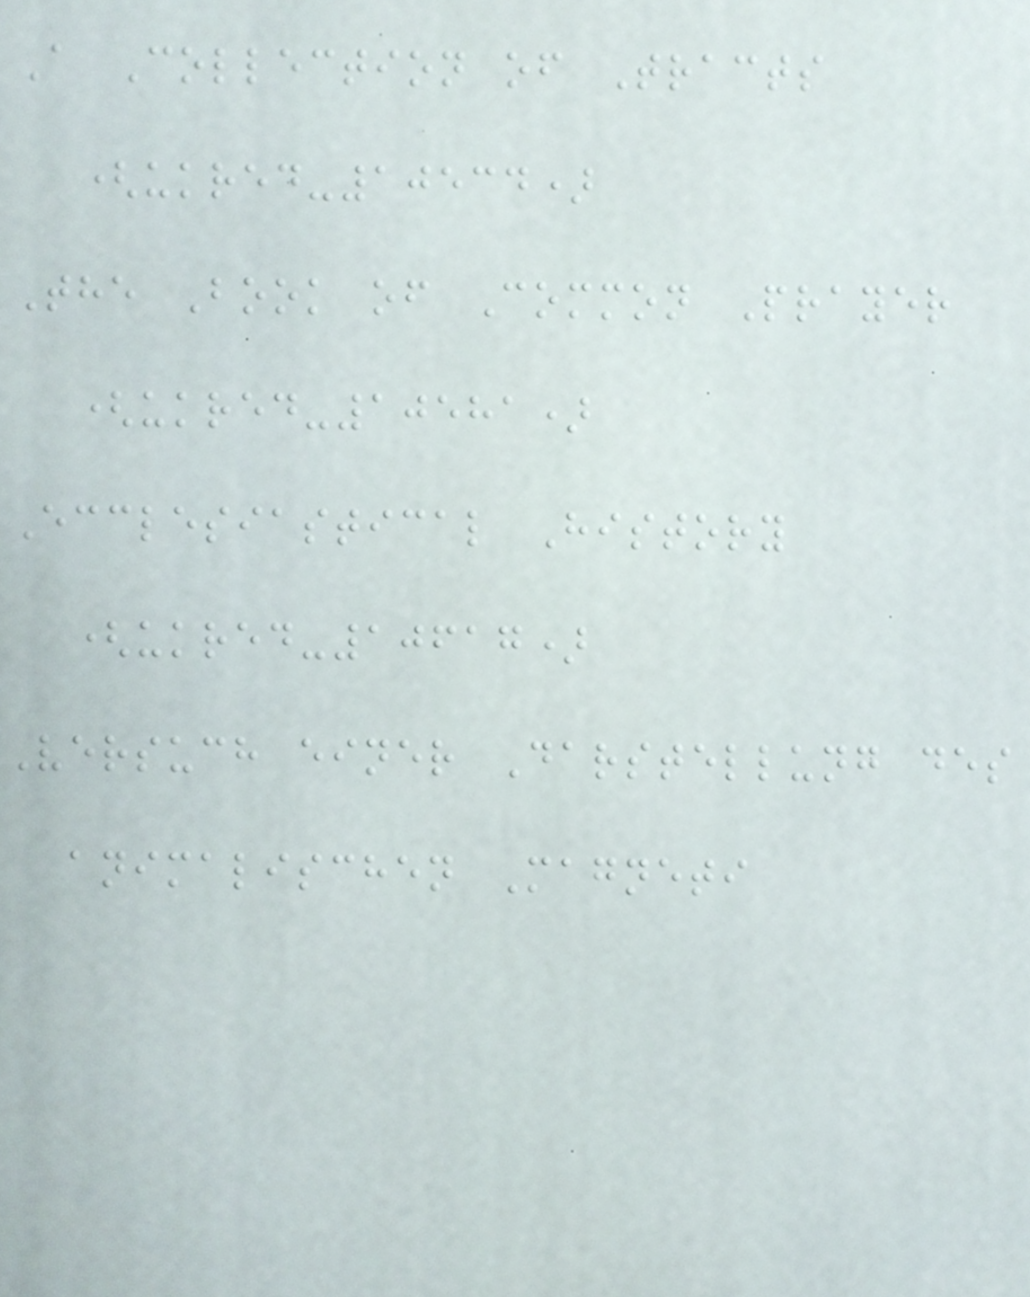A Collection of Tracts
(ukred-10534)
The Book of Common Prayer
(ukred-10581)
Ecclesiastical History
(ukred-10617)
Versuch einer Darstellung des
animalischen Magneti
